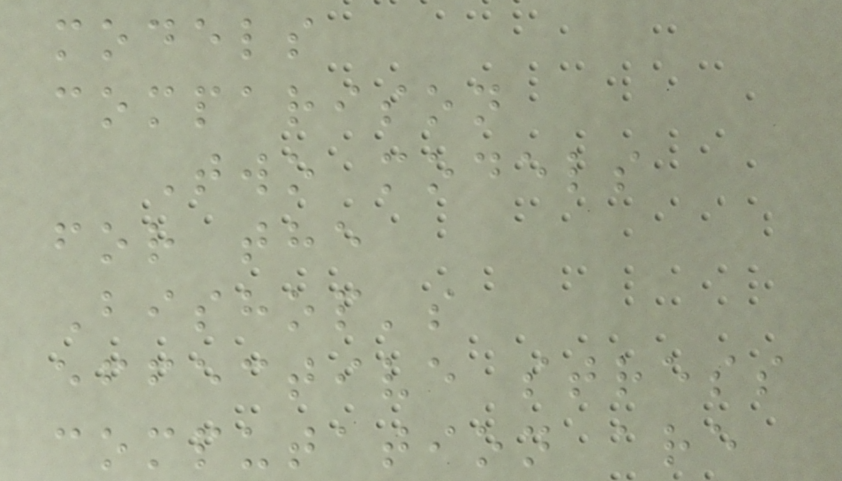models
comparison
Two models
for the
Bishop's
effective stress
computation are
